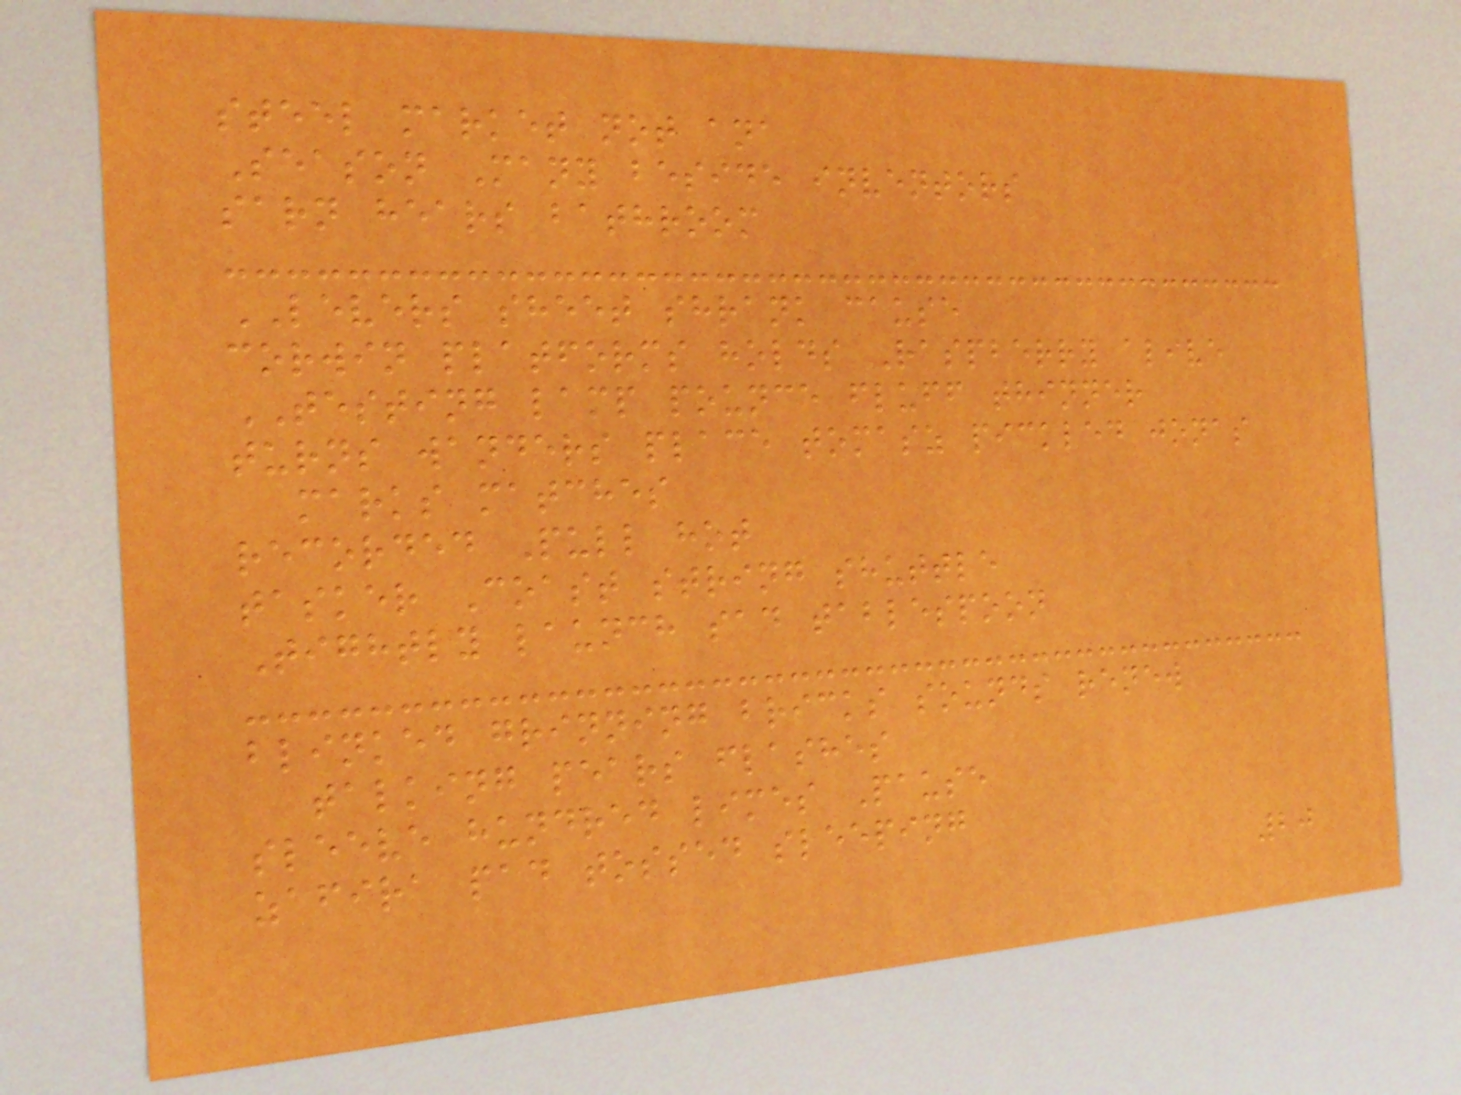steel market not ana
Season Many beside inventors
sarn hears bathroom
LEVERS sheet shrank cause
corwin platforms holds Raspberry alive
TESTING lamp pounce fluff thinner
turns wanders place tomasz pickled jonas
marks matches
recorded Pull hot
tasker Coast string shuttle
Tightly launch sad tablespoon
blinked grinning bricks sounds renew
talking pears flashes
sleeve hundred limes Pause
zafira pad tossed sleeping
20
